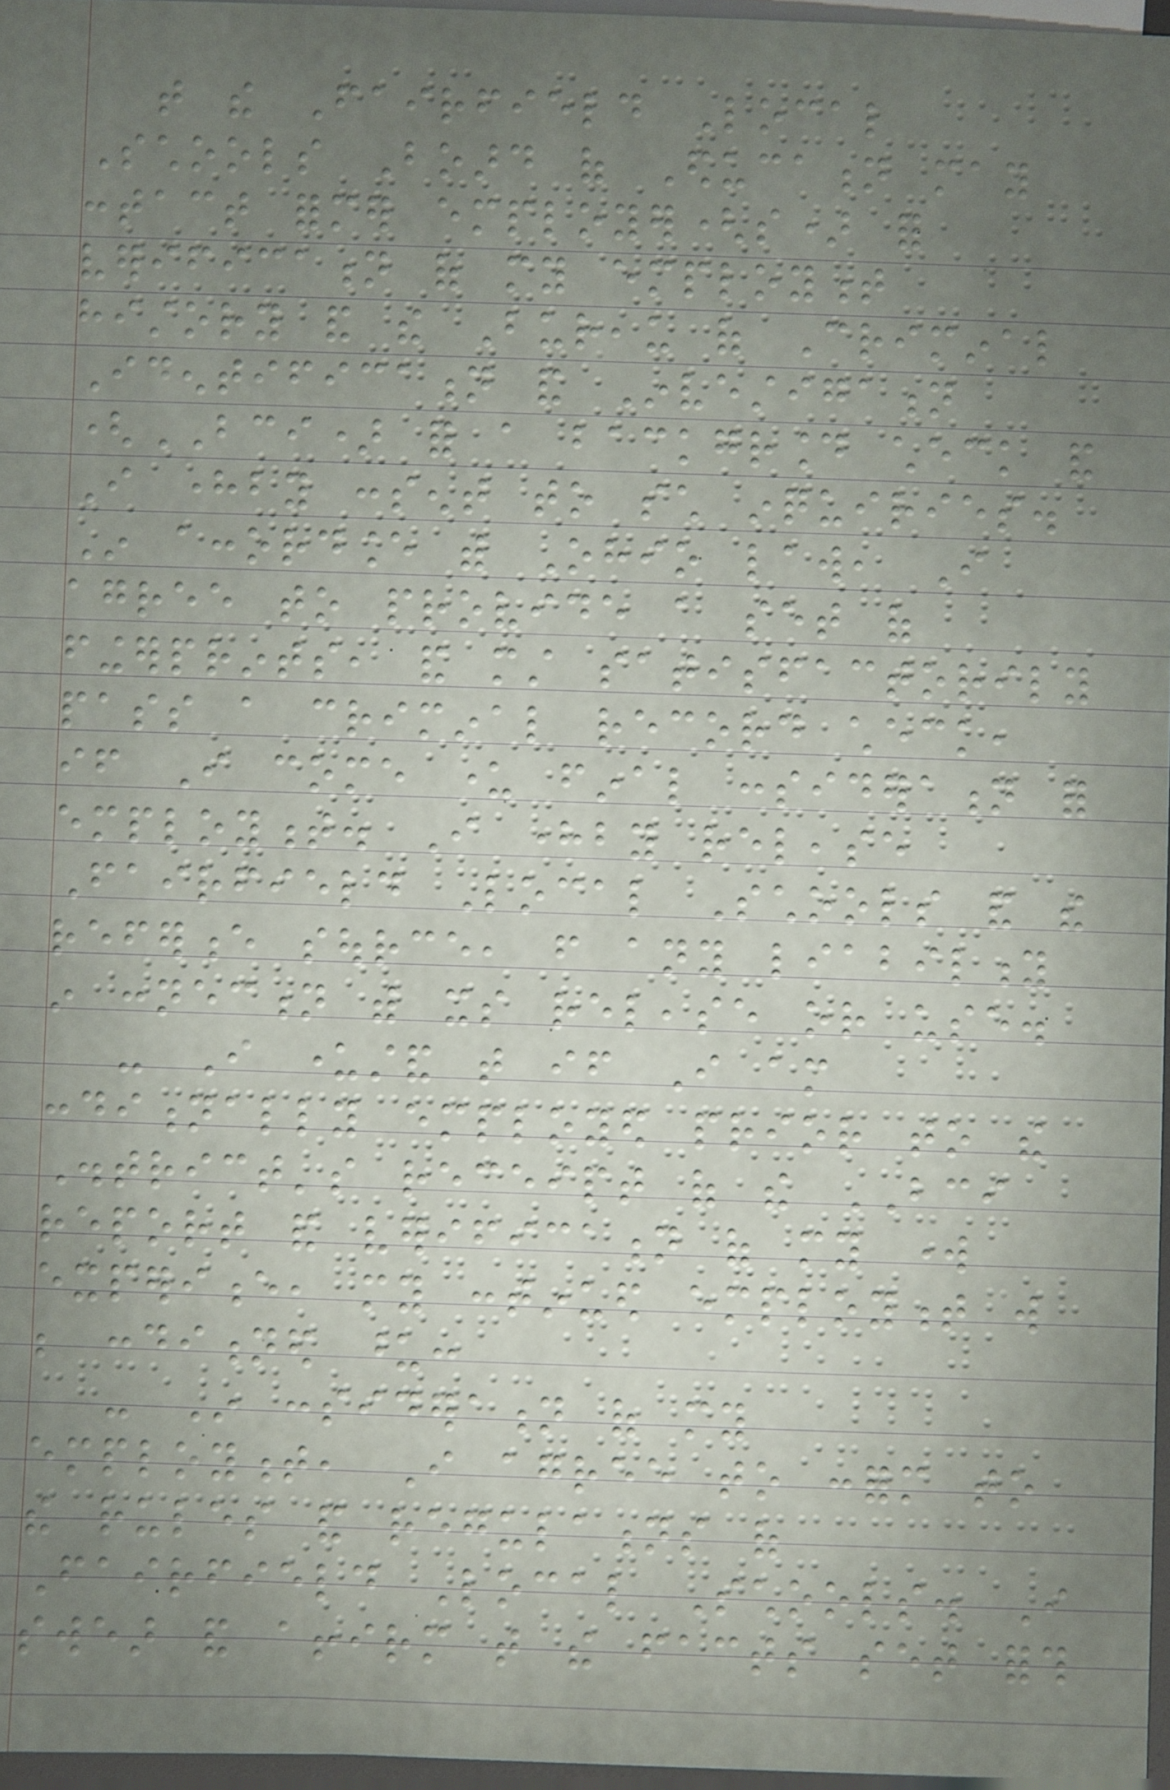that the Fairfield Local
Schools Board of Education may
contact former employer(s) for
verification of my employment
history and the Bureau of Criminal
Identification and Investigation
(BCI) for a background check and
I hereby consent to such inquiries.
In accordance with Ohio law, I
agree to provide a set of
fingerprints, and must satisfactorily
pass a criminal record check,
if I come under final consideration for
employment. I hereby release
Fairfield Local Schools and the
reference source, from any liability
in connection with its release or use.
- I understand that if I am
conditionally employed prior to the
District's receipt of the BCI
report and verification of my work
experience, my continued employment will
be conditioned upon:
- In consideration of my
employment, I agree to conform to
the rules and regulations of
Fairfield Local Schools. I
swear and affirm that the facts set forth
